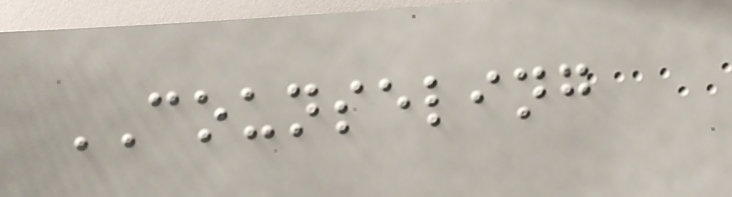COUNSELING
